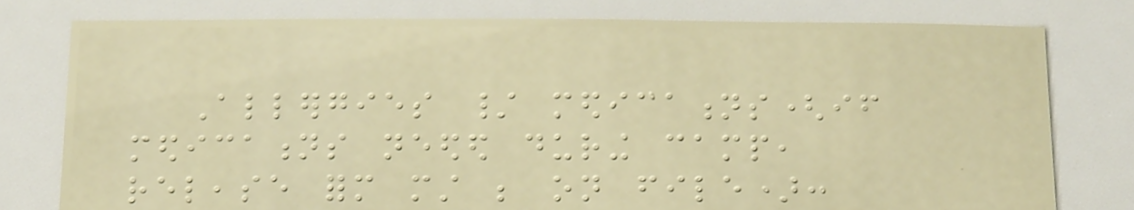Allergies / medications(if
medications needed during camp,
release form must be on file):
